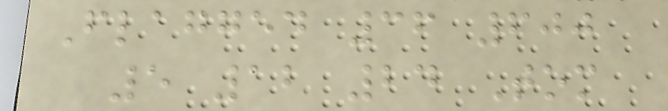Flagged 36 600
5 12 24 Tom
